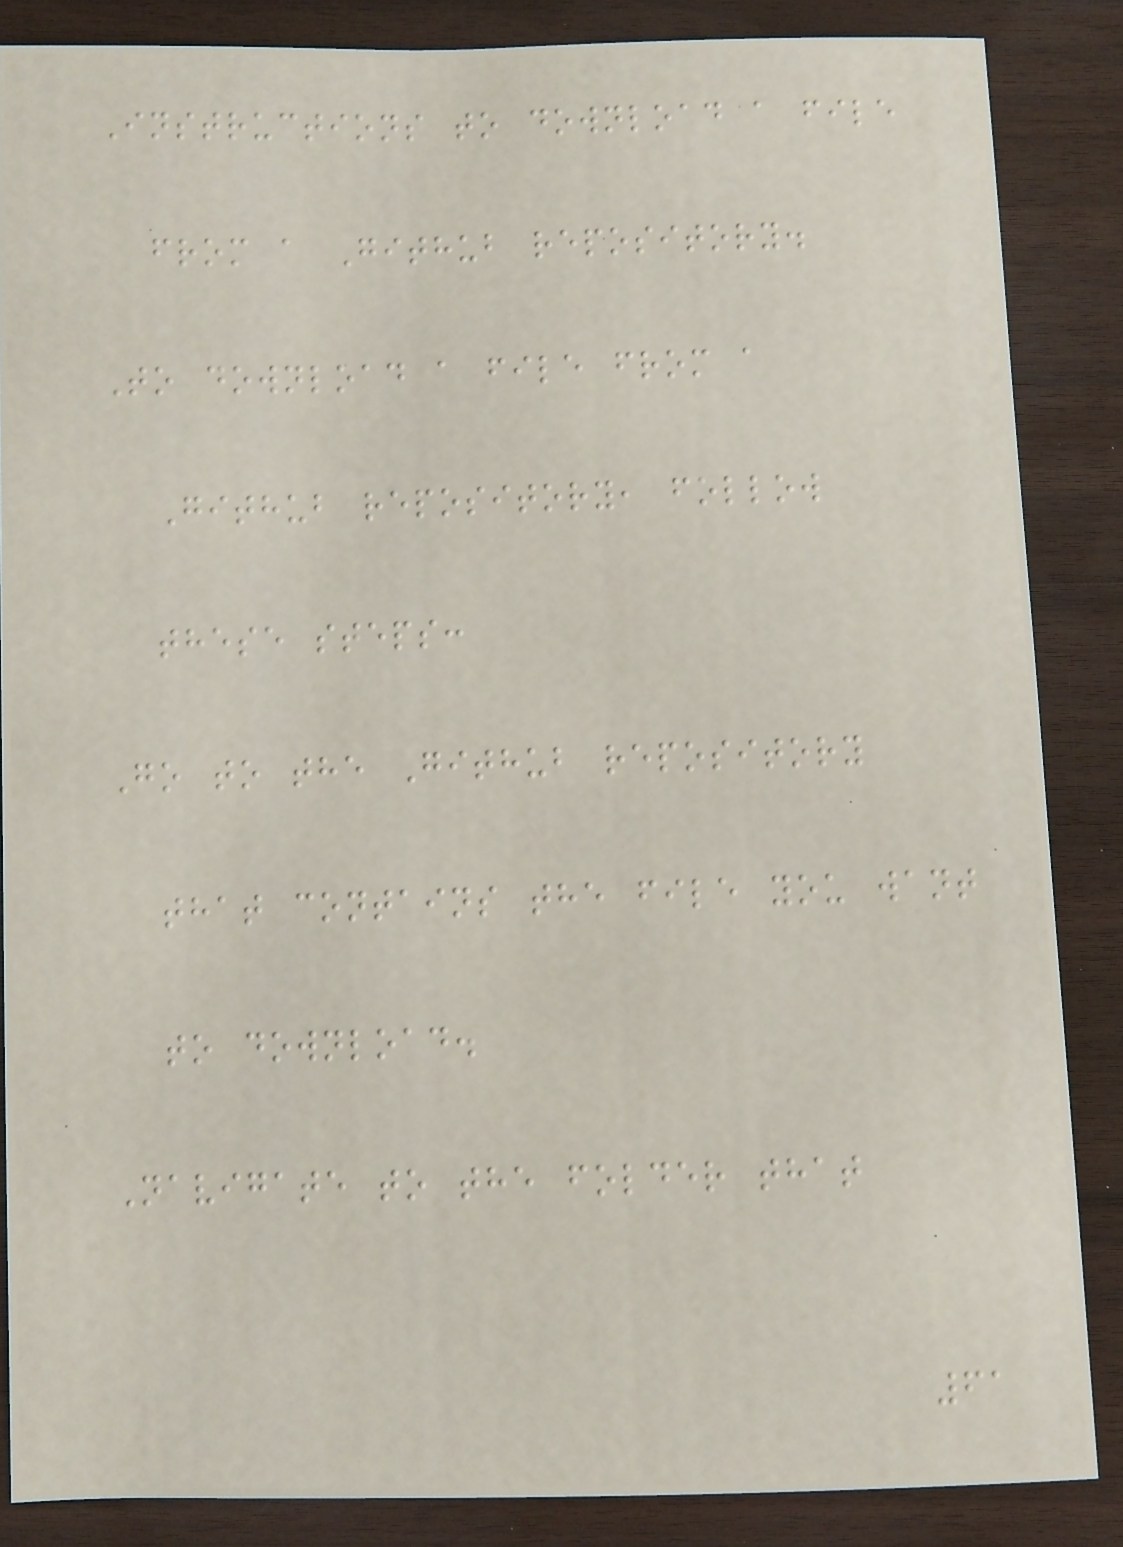Instructions to download a file
from a Github repository.
To download a file from a
Github repository, follow
these steps:
Go to the Github repository
that contains the file you want
to download.
Navigate to the folder that
61
